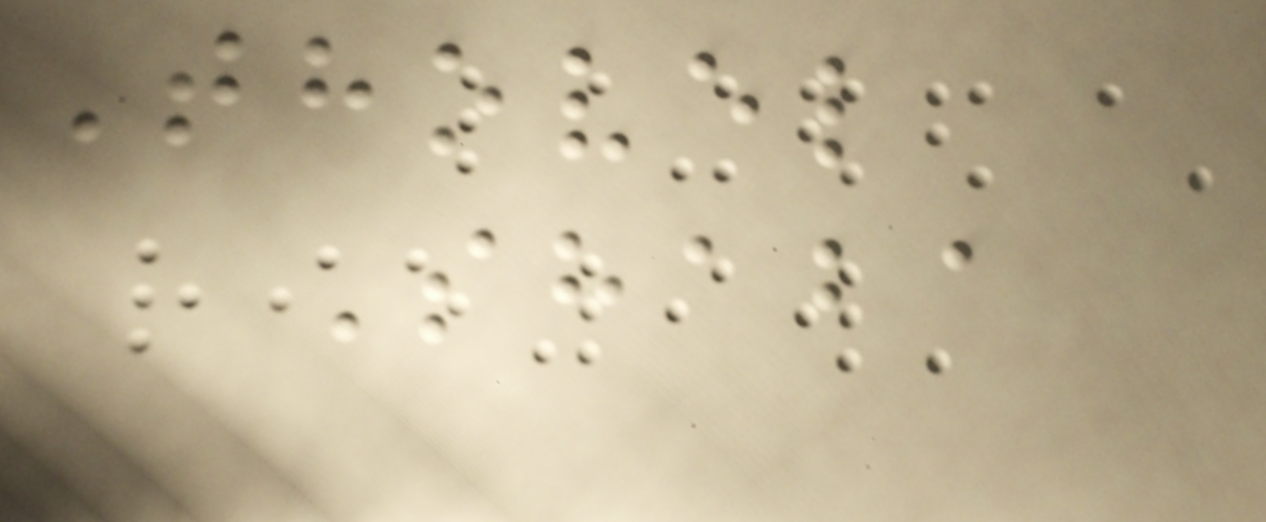Thovel
Shaba
